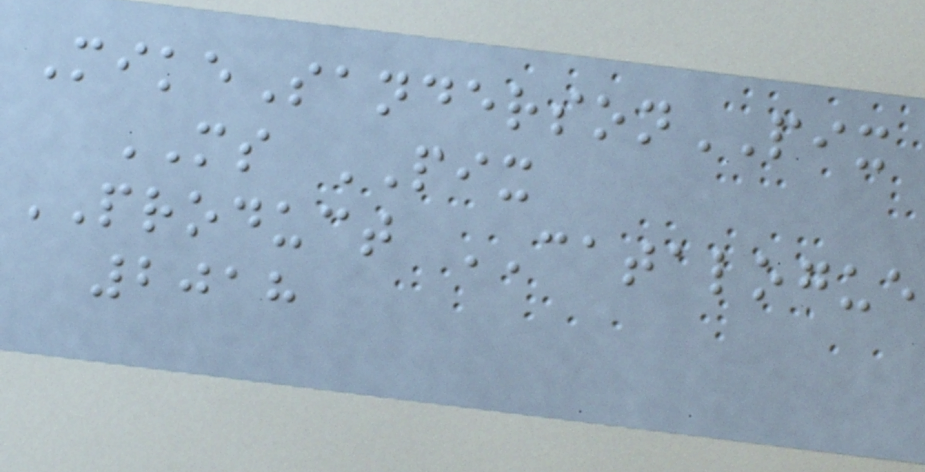MikeSandersonPIX
MS PIX
PRODUCT CATALOGUE
2018
